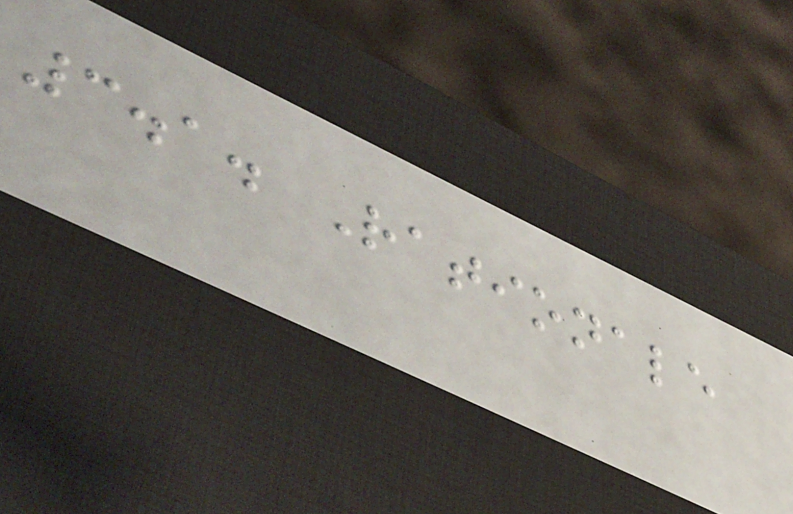3.1. Rationale
